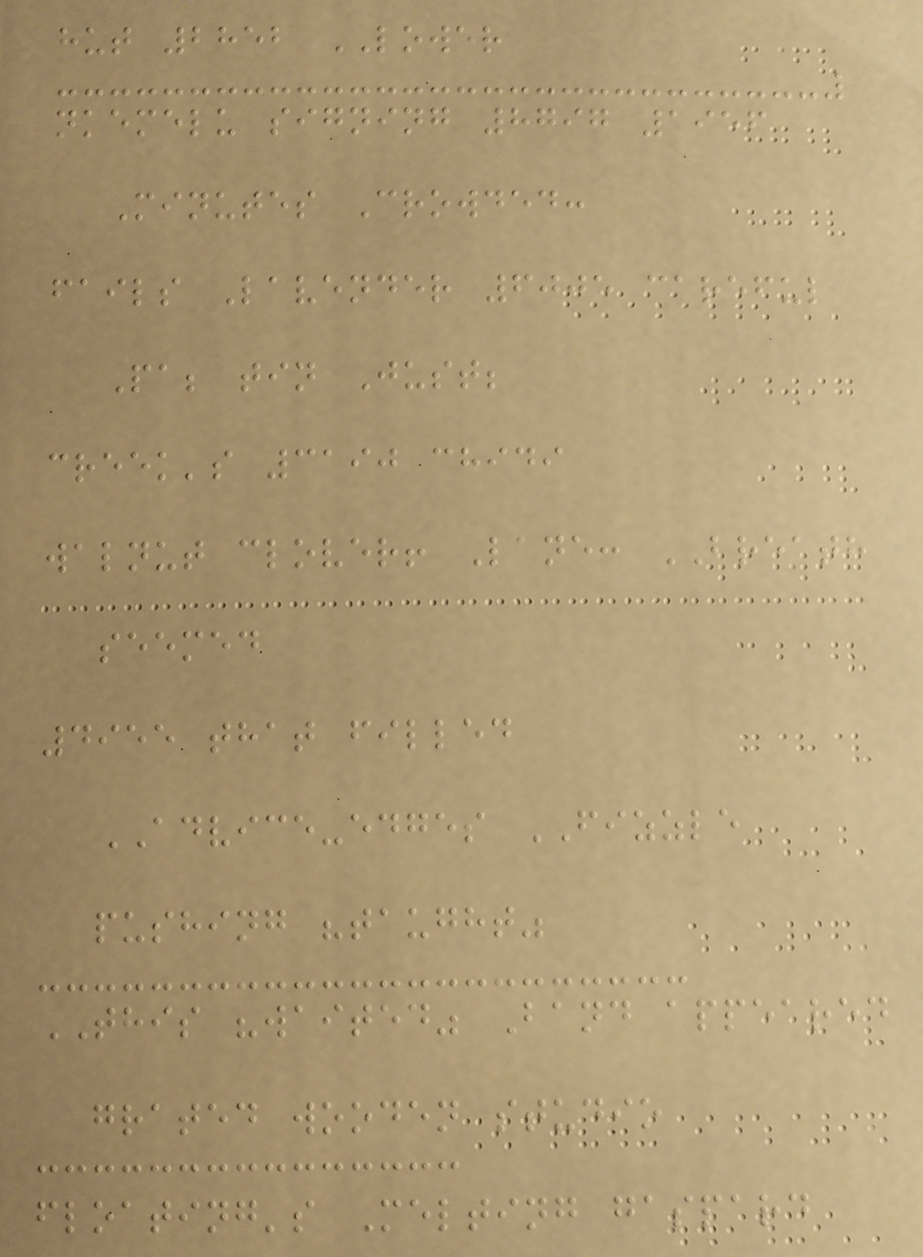hut 2852 LOWER
nkemelu signing 8797 1956
Minutes Crowded:
fails Lavender 6005 careful
Pa; tin Just;
creek's 3190 chidi
walnut clover! Lane: BREATH
seemed
4955 that filled
ADVICE-edges FIZZLE
pushing "taught"
THIS "waited" Band appeared
grated wooden studio
floating's Melting gaspard
